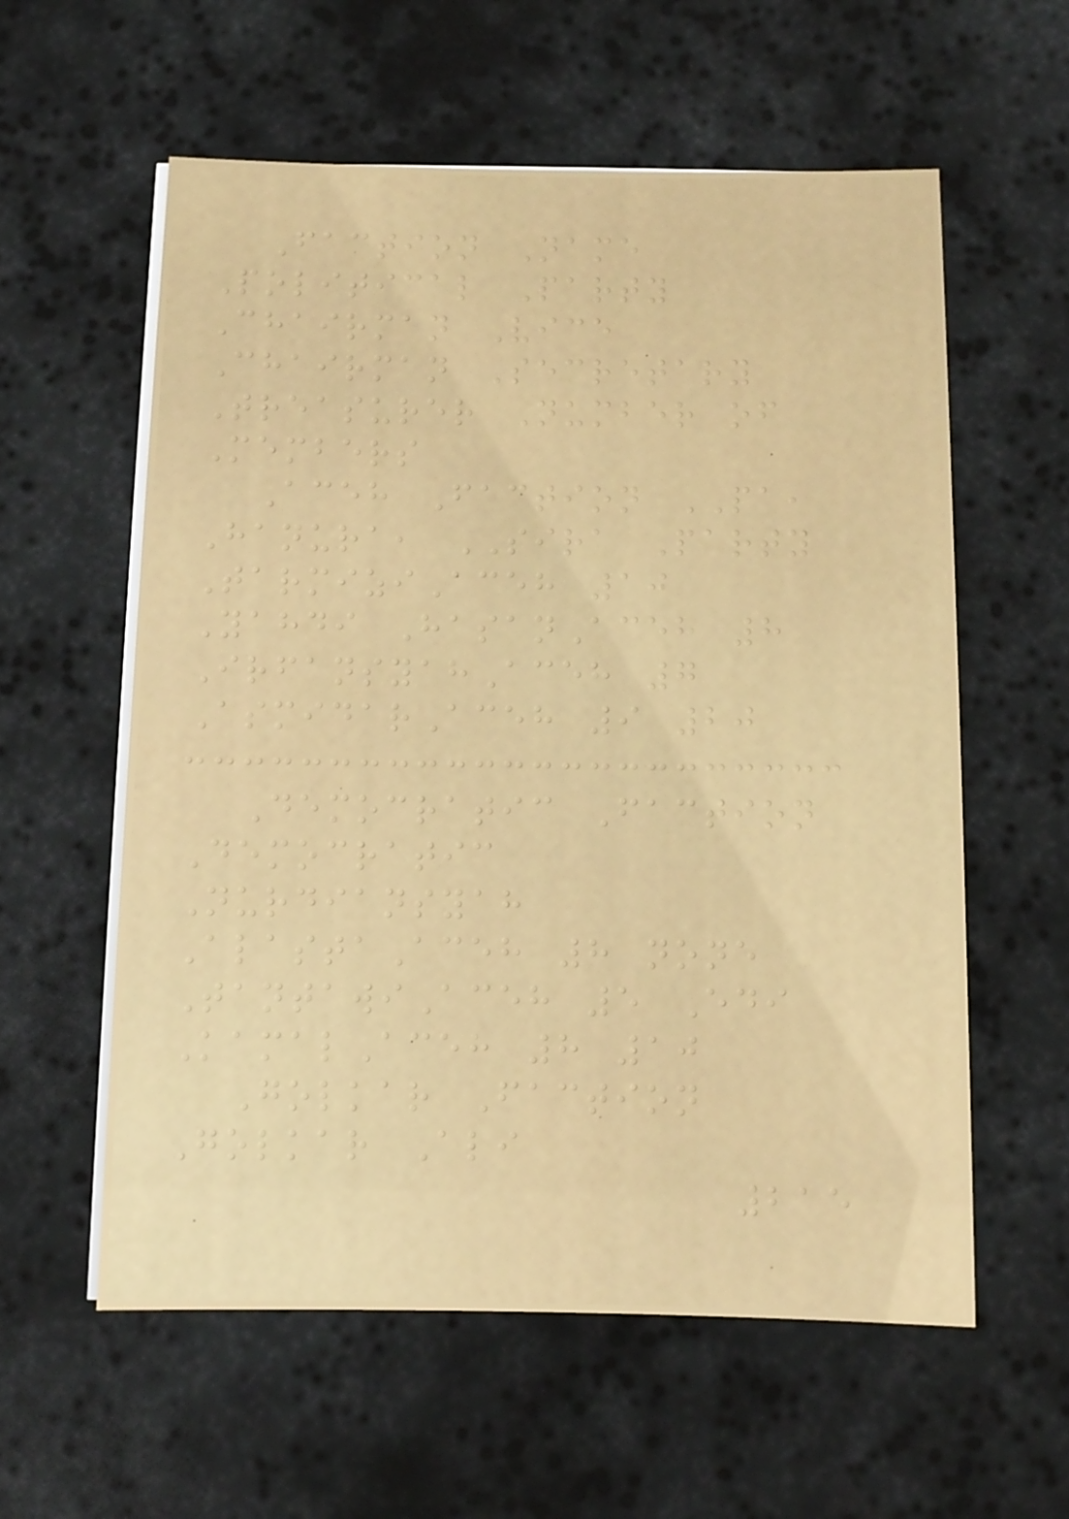Faction Name
Political Party
Chairman Vice
Chairman Secretary
Treasurer Number of
Members
Aceh Faction PA,
Hanura, SIRA Party
TarmiziAceh 10
Yahdi HasanAceh 8
IrfansyahAceh 7
AsmidarAceh 9 20
Democratic Faction
Democratic
Nurdiansyah
AlastaAceh 8 none
TantawiAceh 5 Edi
KamalAceh 8 10
Golkar Faction
Golkar Ali
215
